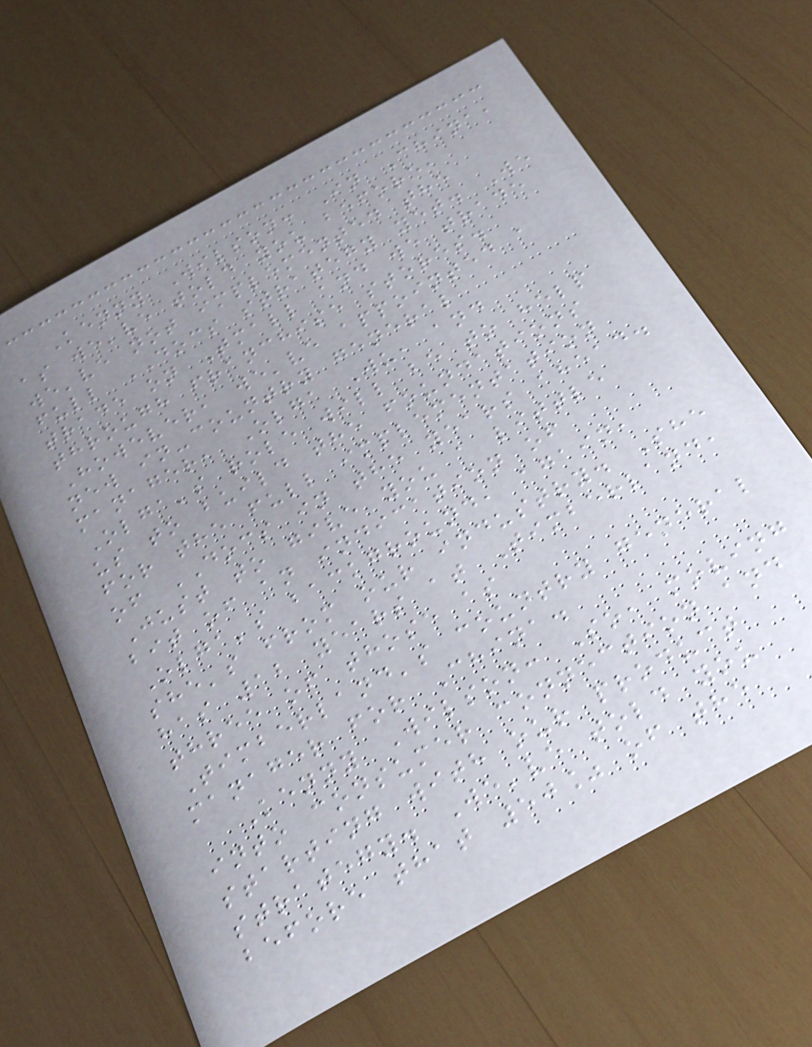Kenny Wilson: In China,
as we've told you before,
we've not implemented the
full DOCS strategy yet. We
trade on Tmall and we trade
through franchise stores.
However, we've appointed a
new in-country general
manager, Olga Wu, and
Olga's role will be to help
us to build the foundations
for the full implementation
of DOCS in the years ahead.
Just to give you a little
bit of an indication of
Olga's background, again,
she's from our industry. She
has 12 years at Timberland,
three of those as
Timberland's country general
manager for China.
Kenny Wilson: So, moving
into consumer connection and
starting with our product
strategy. We've told you
before that 50% of the
